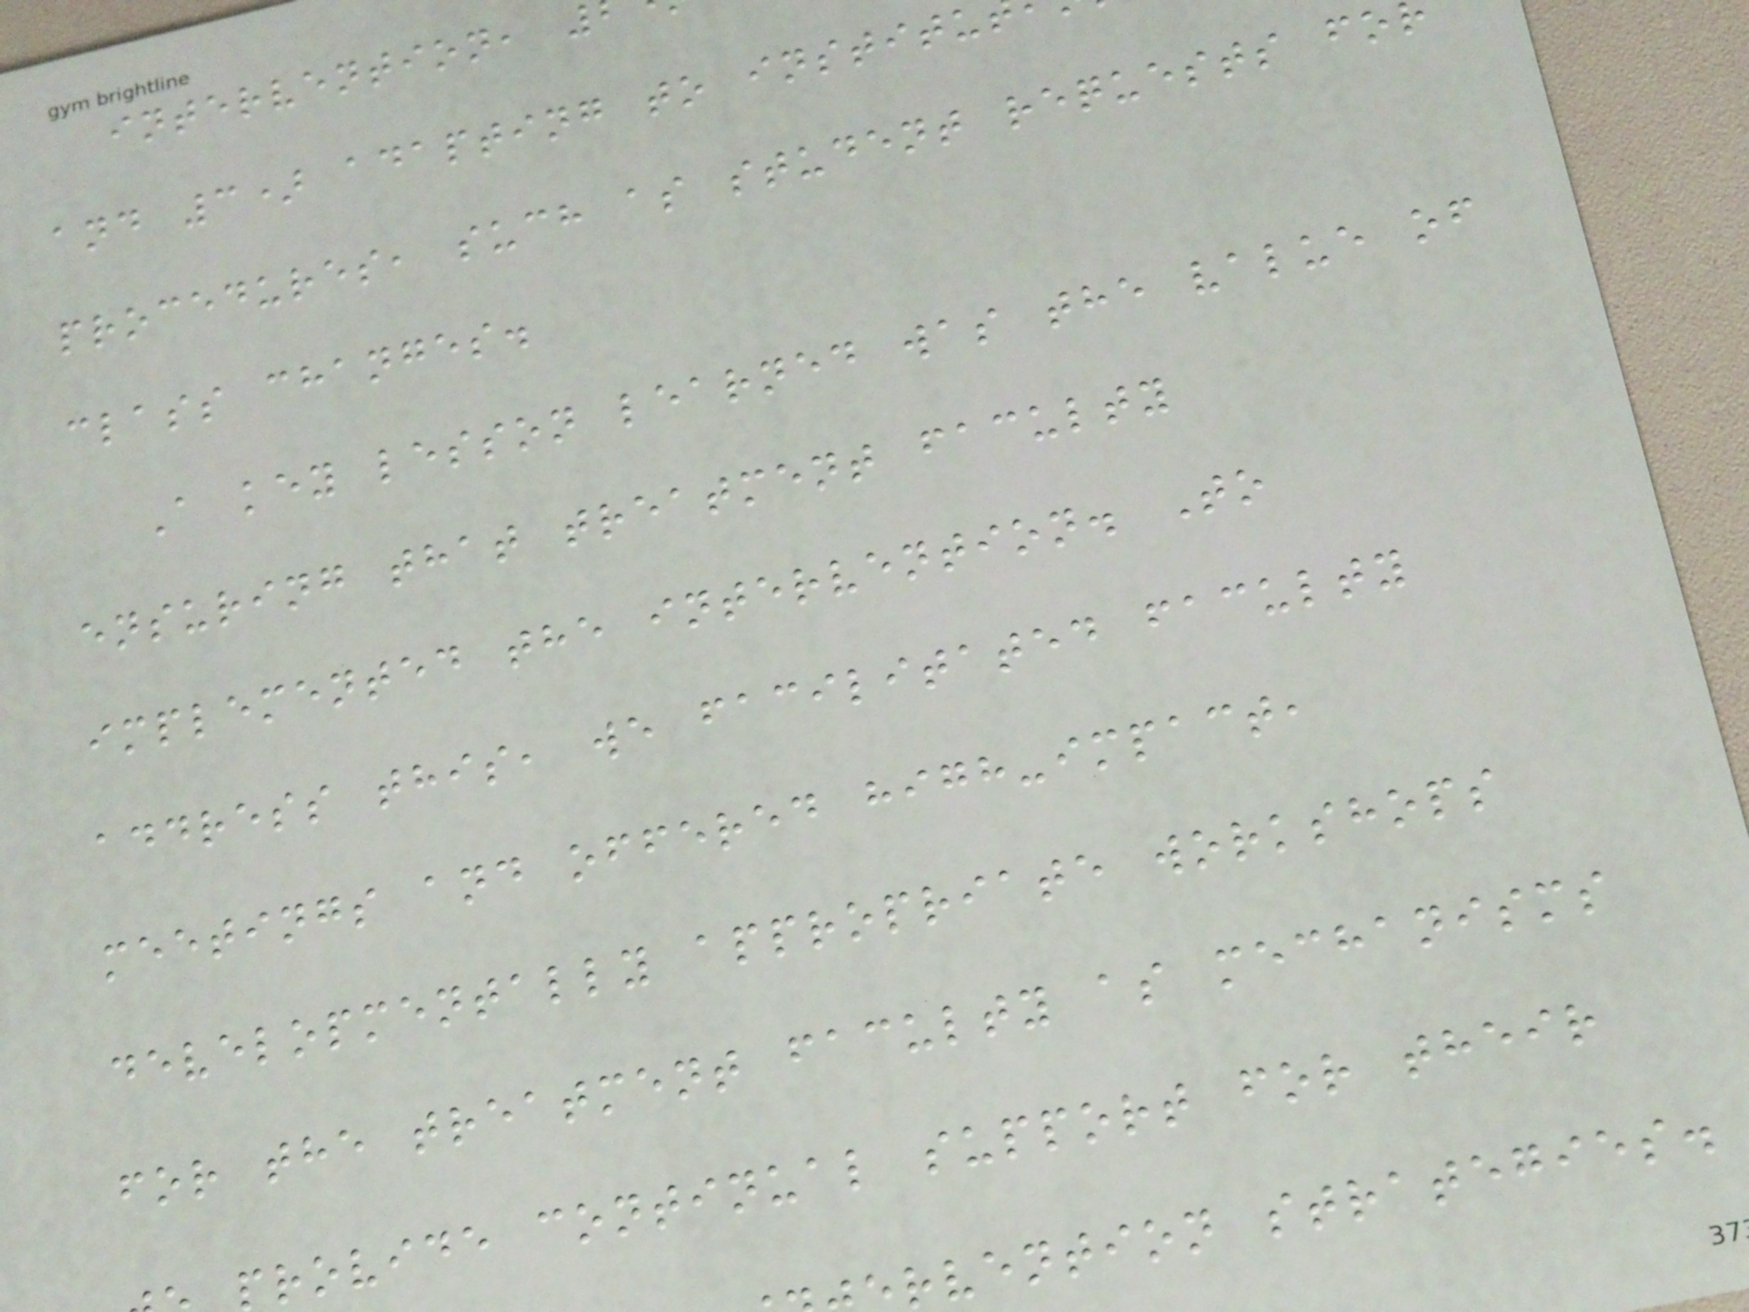intervention,
and 3) adapting to institu
procedures, such as student requests fo
class changes.
A key lesson learned was the value of
ensuring that treatment faculty
implemented the intervention. To
address this, we facilitated faculty
meetings and offered high-impact,
developmentally appropriate workshops
for the treatment faculty as mechanisms
rovide continual support for their
rvention strategies.
